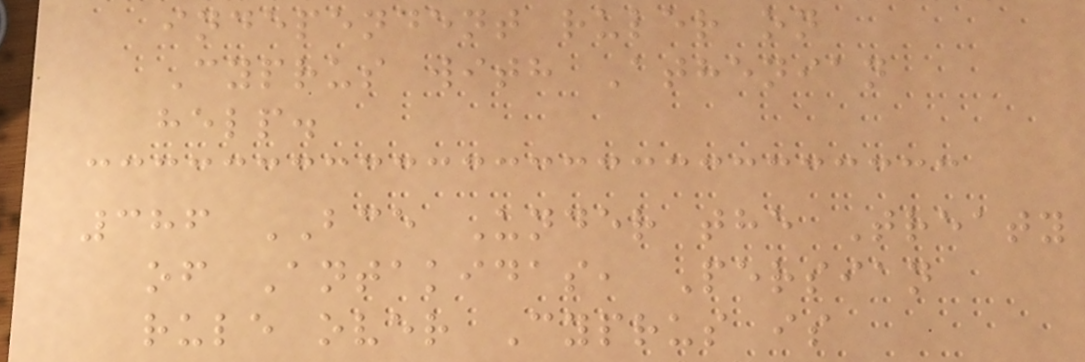independent ruler on
Cyprus with Athenian
help.
386 BCE Under the Treaty
of Antakidas, Persian
rule over Cyprus is
